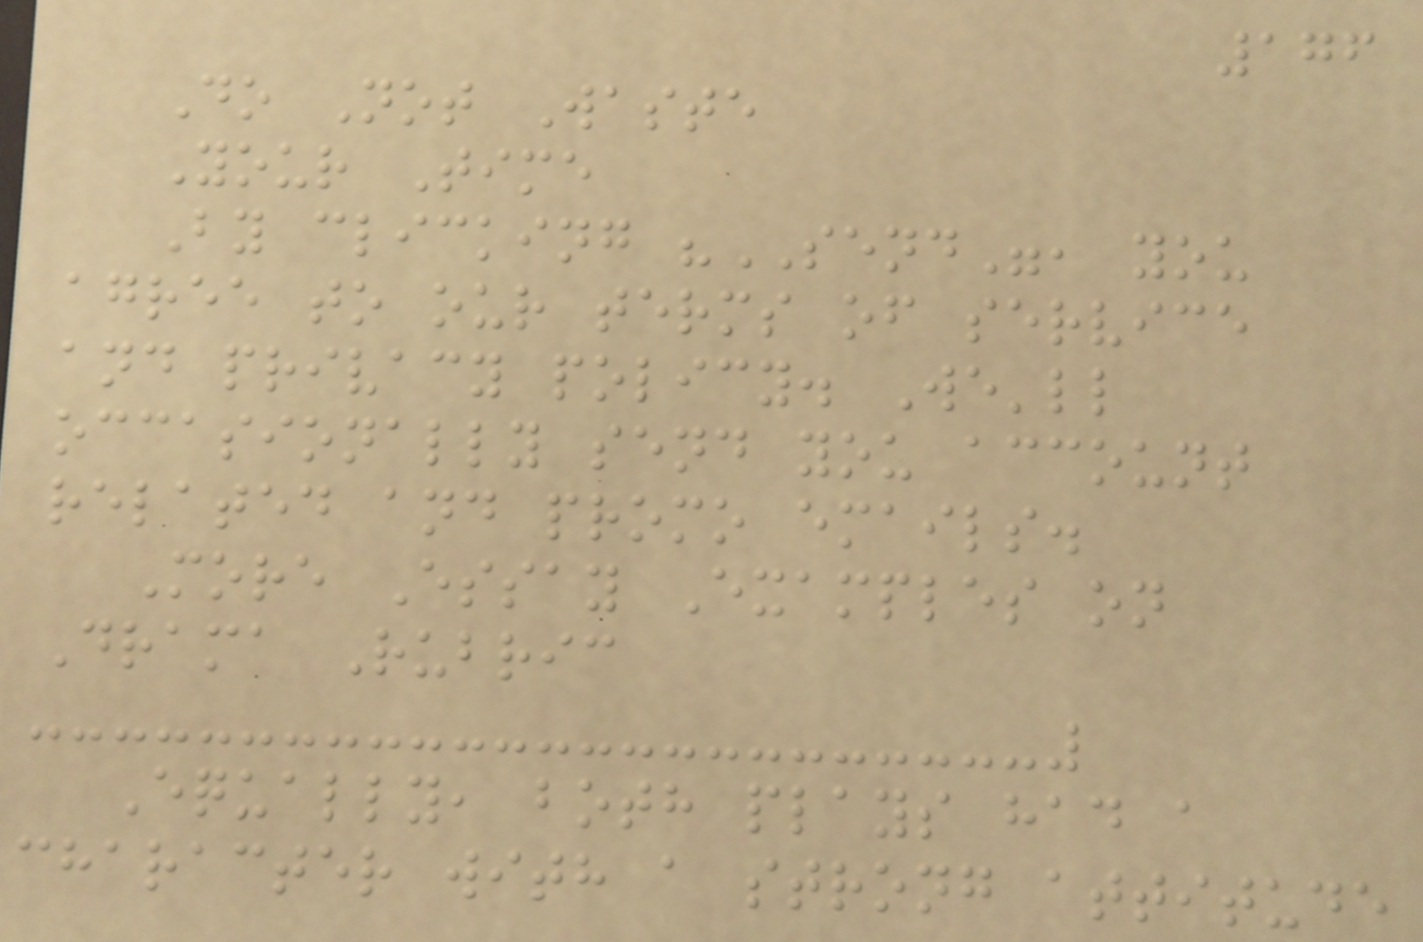176
Do Not Waste
Your Time
By clicking "SEND", you
agree to our terms of service
and privacy policy. We'll
occasionally send you account
related and promo emails.
More Essay Examples on
Drama Rubric
Equally, both plays had a
character with a strong attitude
